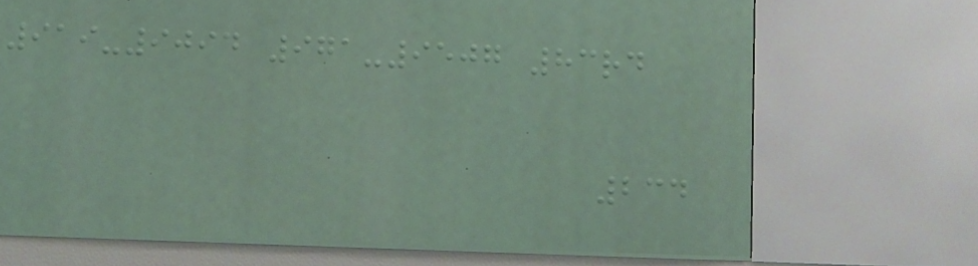919-9094 971-9507 83rd
234
